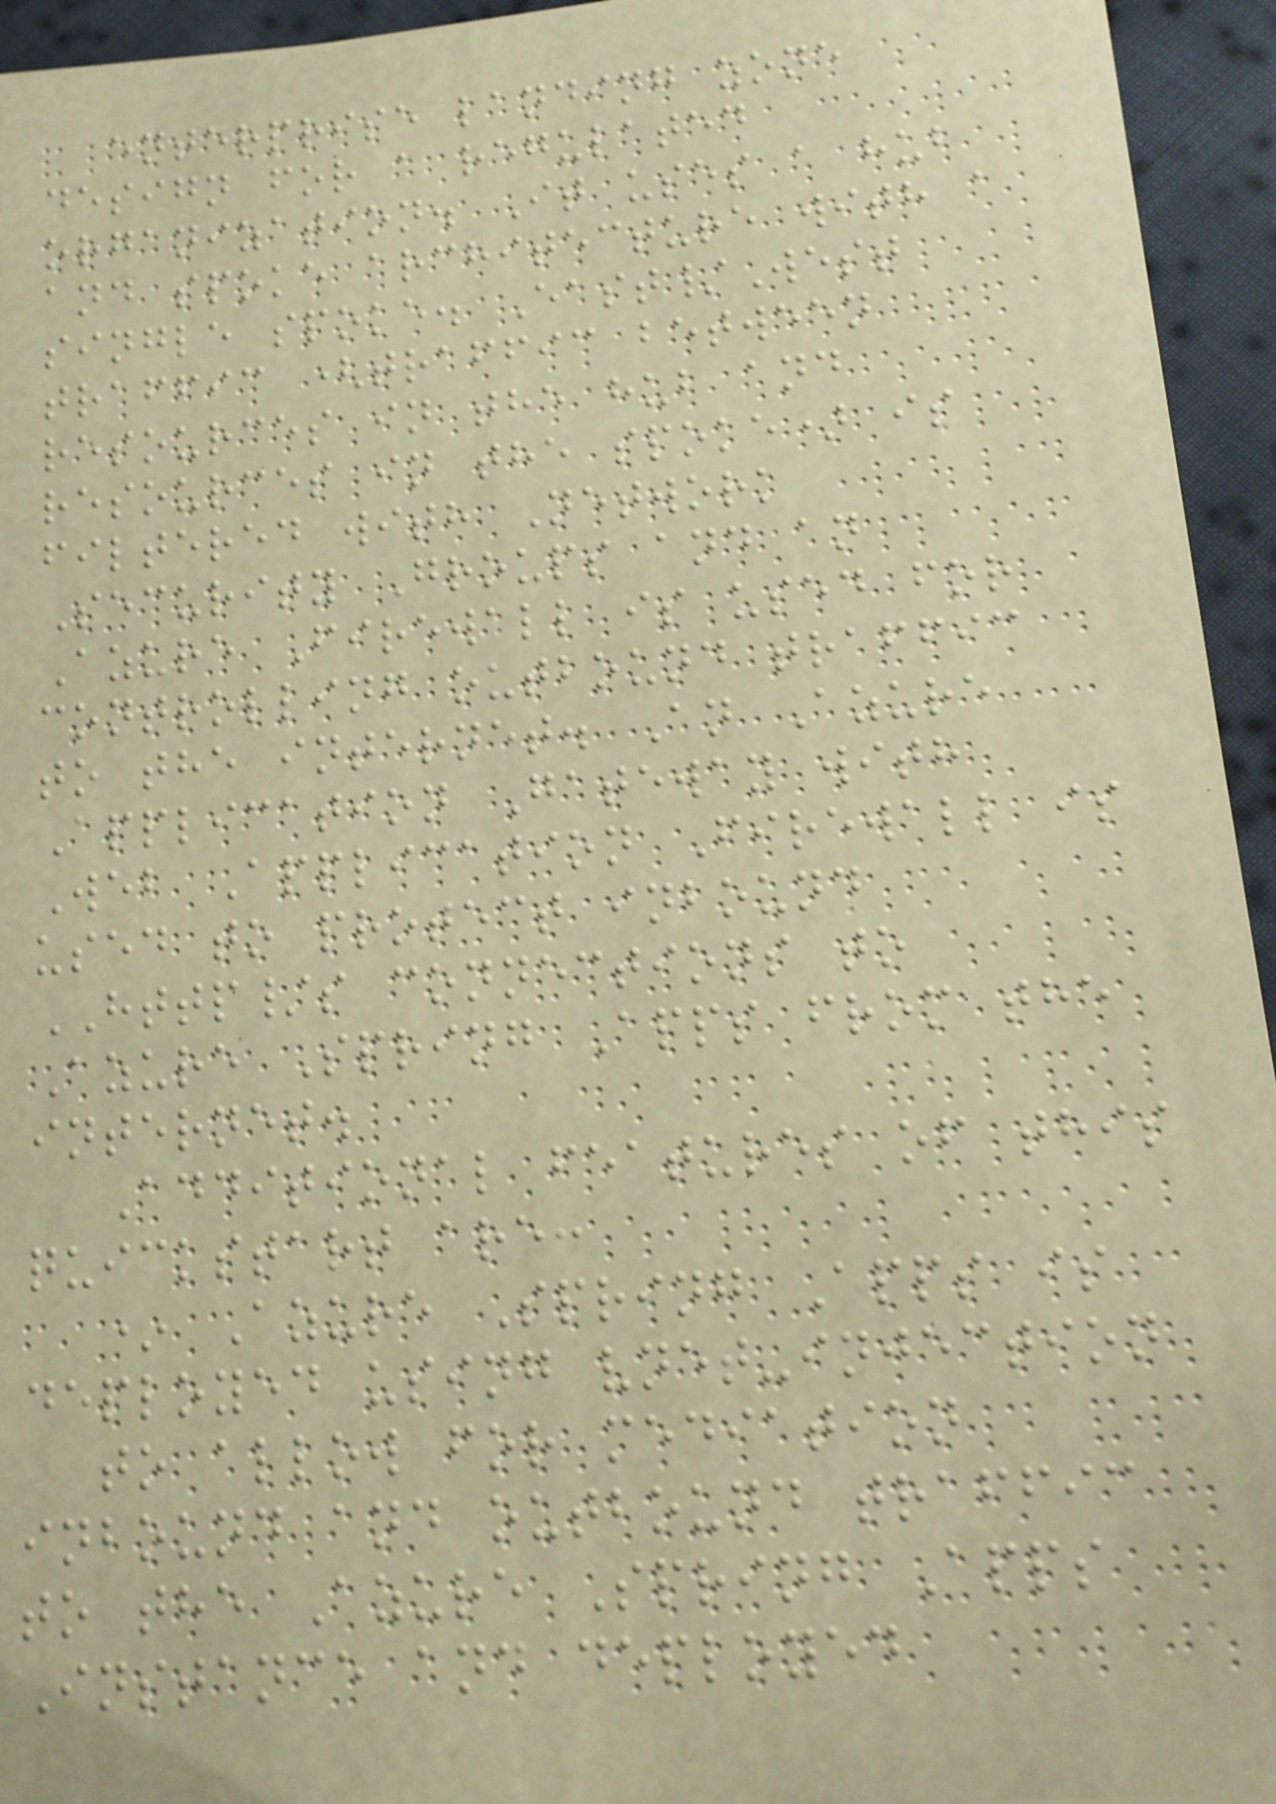enterprise landing zone
design for a regulated
organization. It uses a hub
and spoke architecture with a
single spoke. East/West
traffic (traffic between
resources in the hub and
resources in the spoke) is
filtered with Network
Security Groups and an
Azure Firewall is used for
controlling outbound traffic
to the internet. An Azure
Application Gateway with
Web Application Firewall is
used to protect inbound
HTTP/s connections to
Azure Spring Apps from the
internet.
Additional features of this
quickstart are:
* Azure Spring Apps is
deployed using vnet-injection
to allow for mediation
inbound and outbound traffic
to the Azure Spring Apps
Instance and deployed
